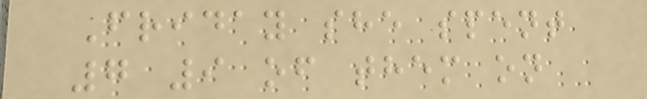Friday she spent
7 9 of them on
